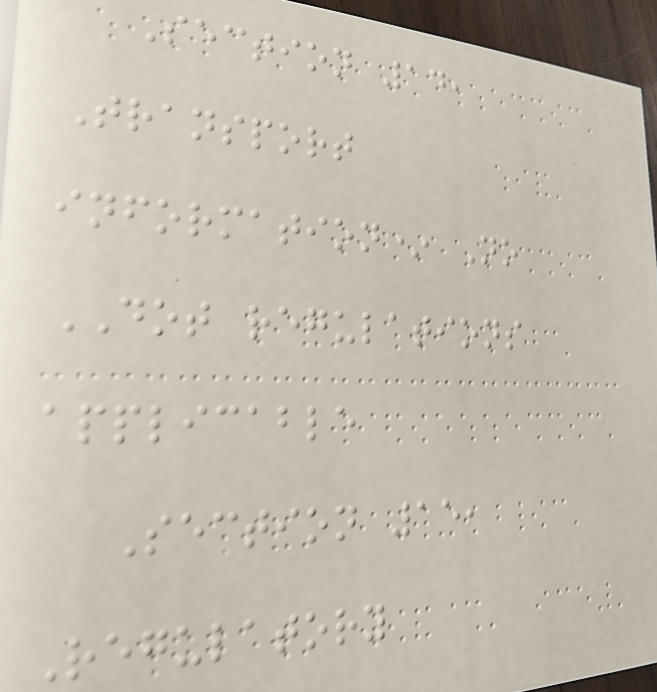Section 14,
Transport
information* No
DOT regulations
applicable
Section 15,
Regulatory
